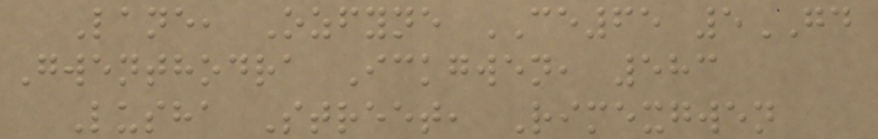Lane, Ozfyne CE65 5GD
Gwenthodra Ickgwen, 583
Lusha Street, Rimexgwen
